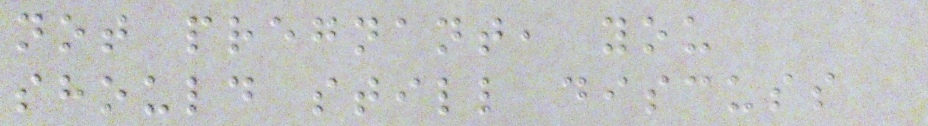not pregnant, you
should still discuss
